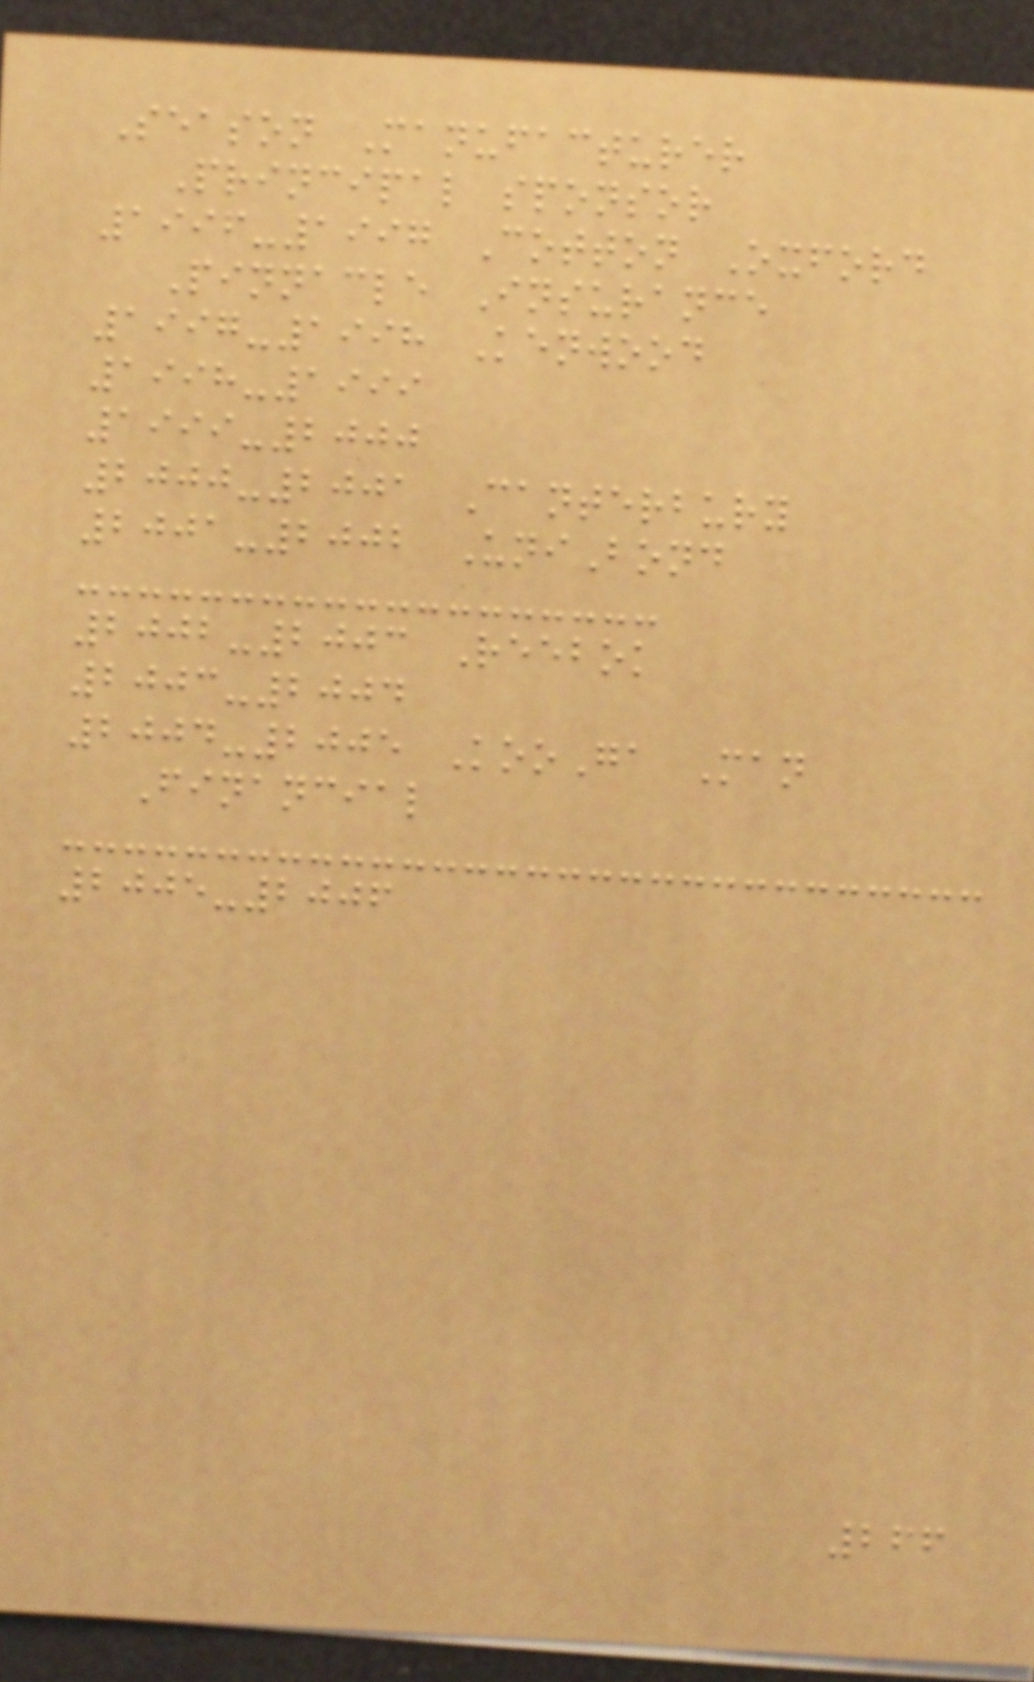Season Manufacturer
Principal sponsor
1996-1997 Cotton Oxford
Pinnacle Insurance
1997-1998 Kenwood
1998-1999
1999-2000
2000-2001 Canterbury
2001-2002 UniBond
2002-2003 Reebok
2003-2004
2004-2005 KooGa Man
Financial
2005-2006
266
